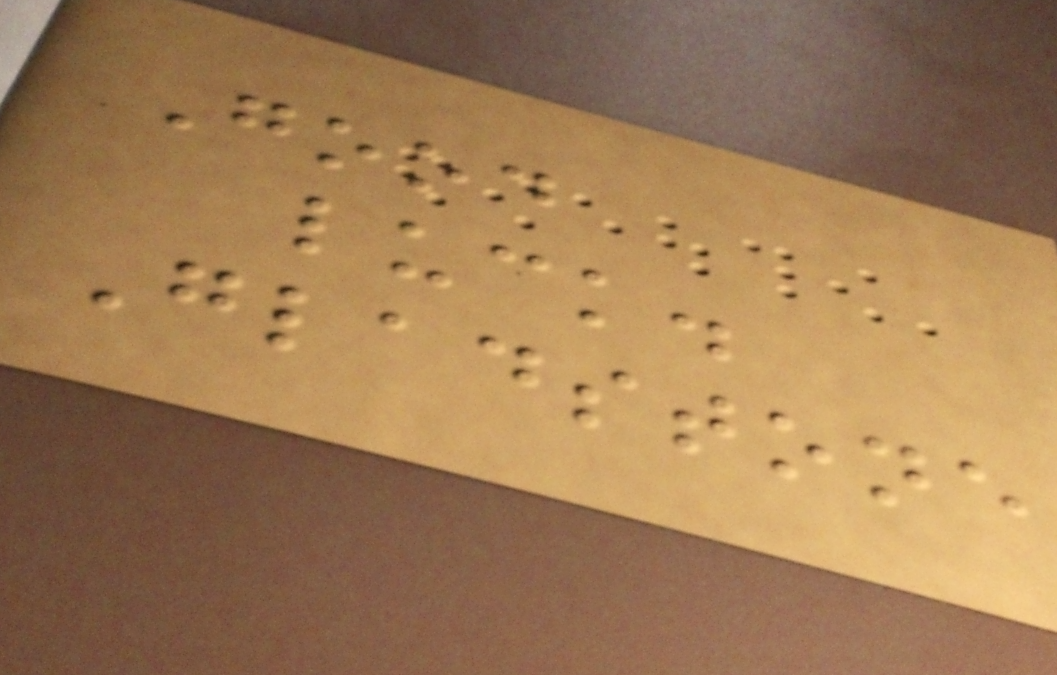Good
luck.
Gladstone
